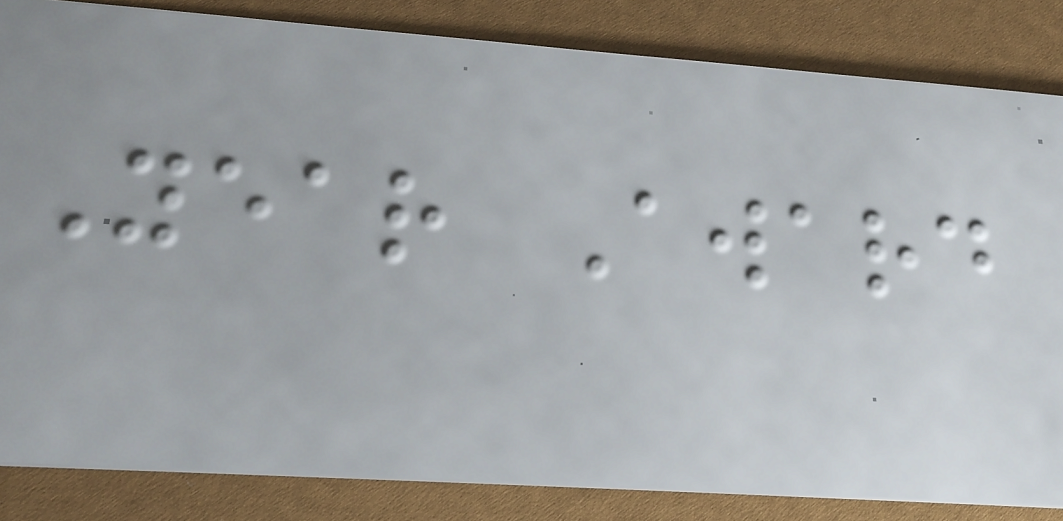Year Award
